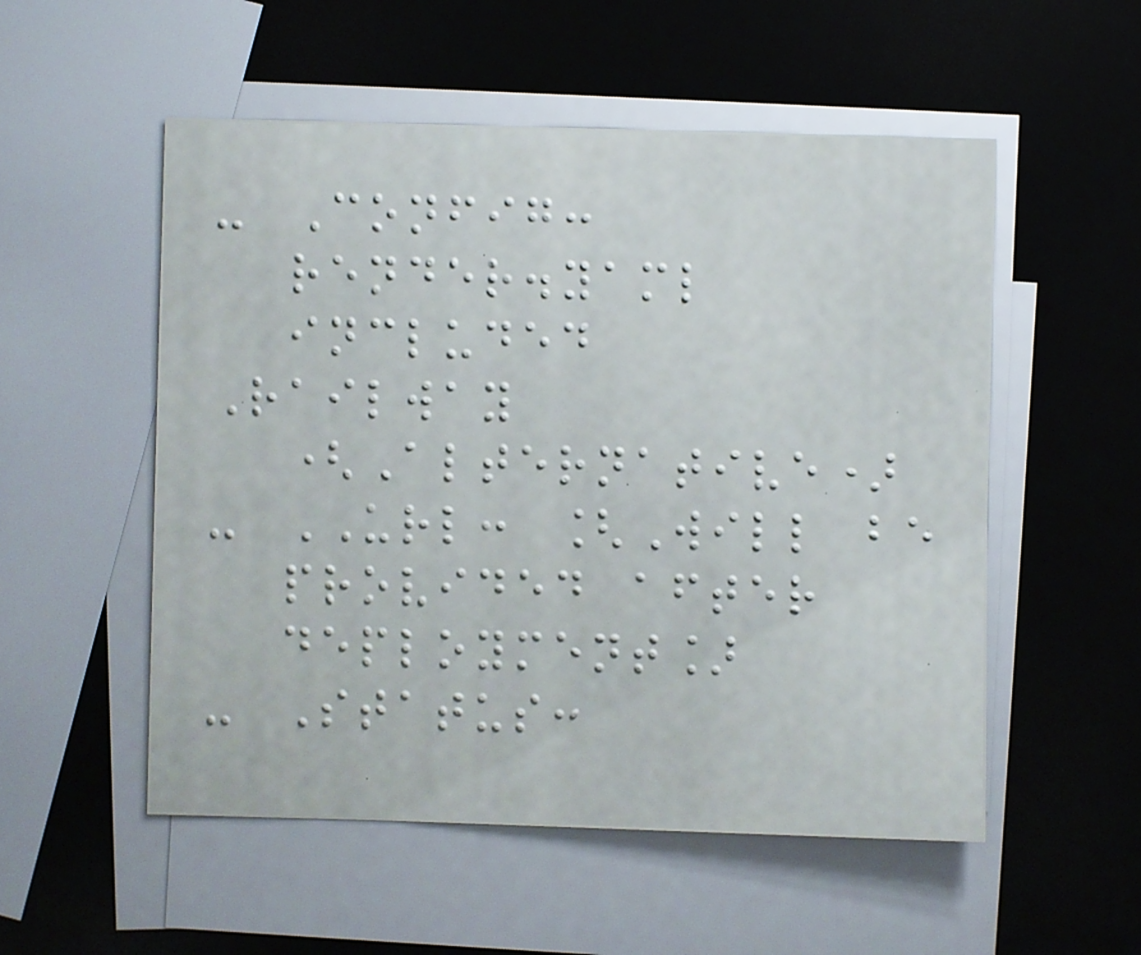- Config:
render.yaml
included
Railway
(Alternative)
- URL: [Will be
provided after
deployment]
- Status:
